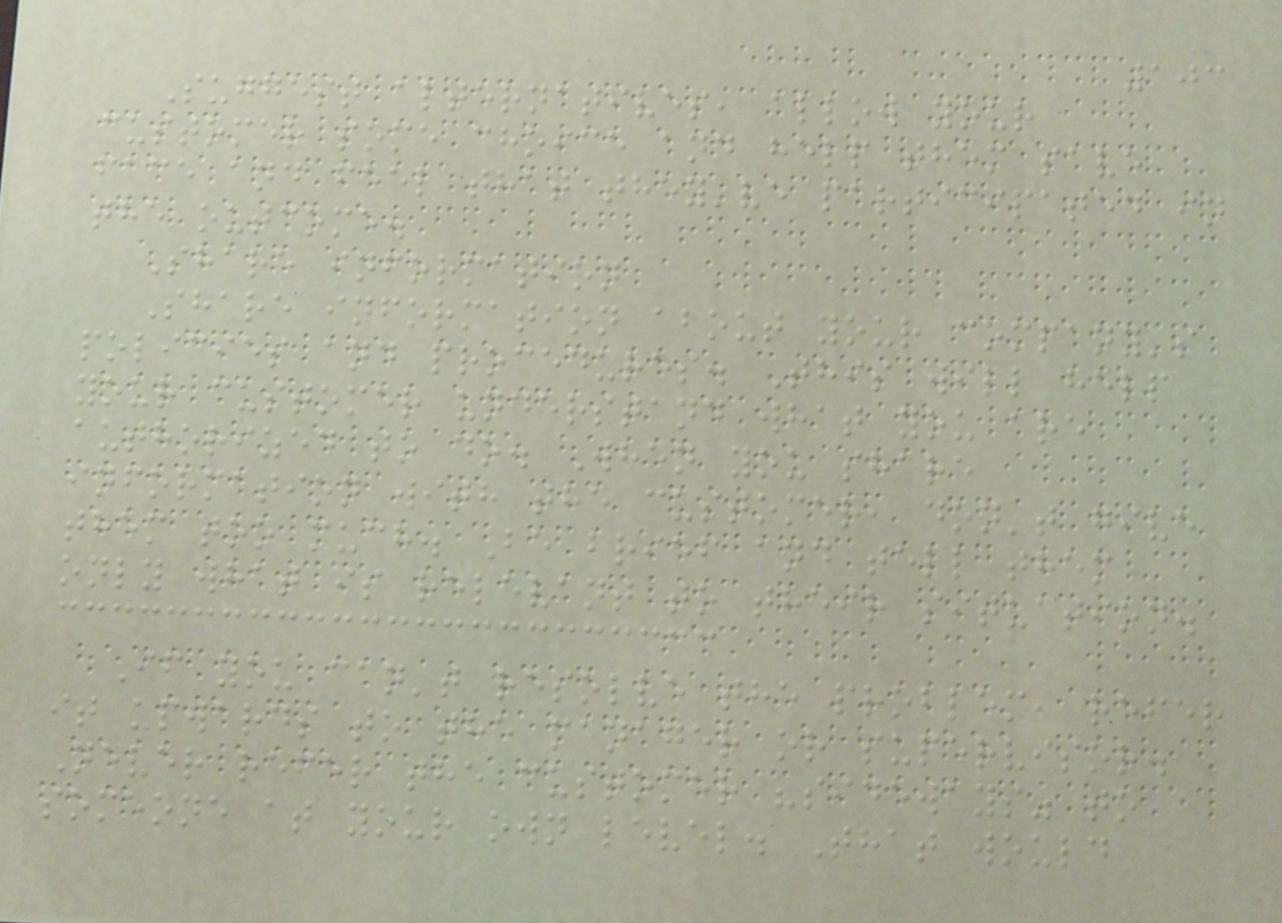103
Suggest alternatives, allow your
customer some choice and help them save
face and feel that they've participated in
the outcome.
Share information
Share information about your company's
policies and procedures. This will help
your customer understand what you are
authorized to do. When you share
information with the customer, don't give
them too much. Be brief and tell them
only what is relevant to their situation.
If you can't resolve the problem, refer
it upwards to the manager or supervisor.
Never refer the customer "sideways" to
someone at your own level. That would
